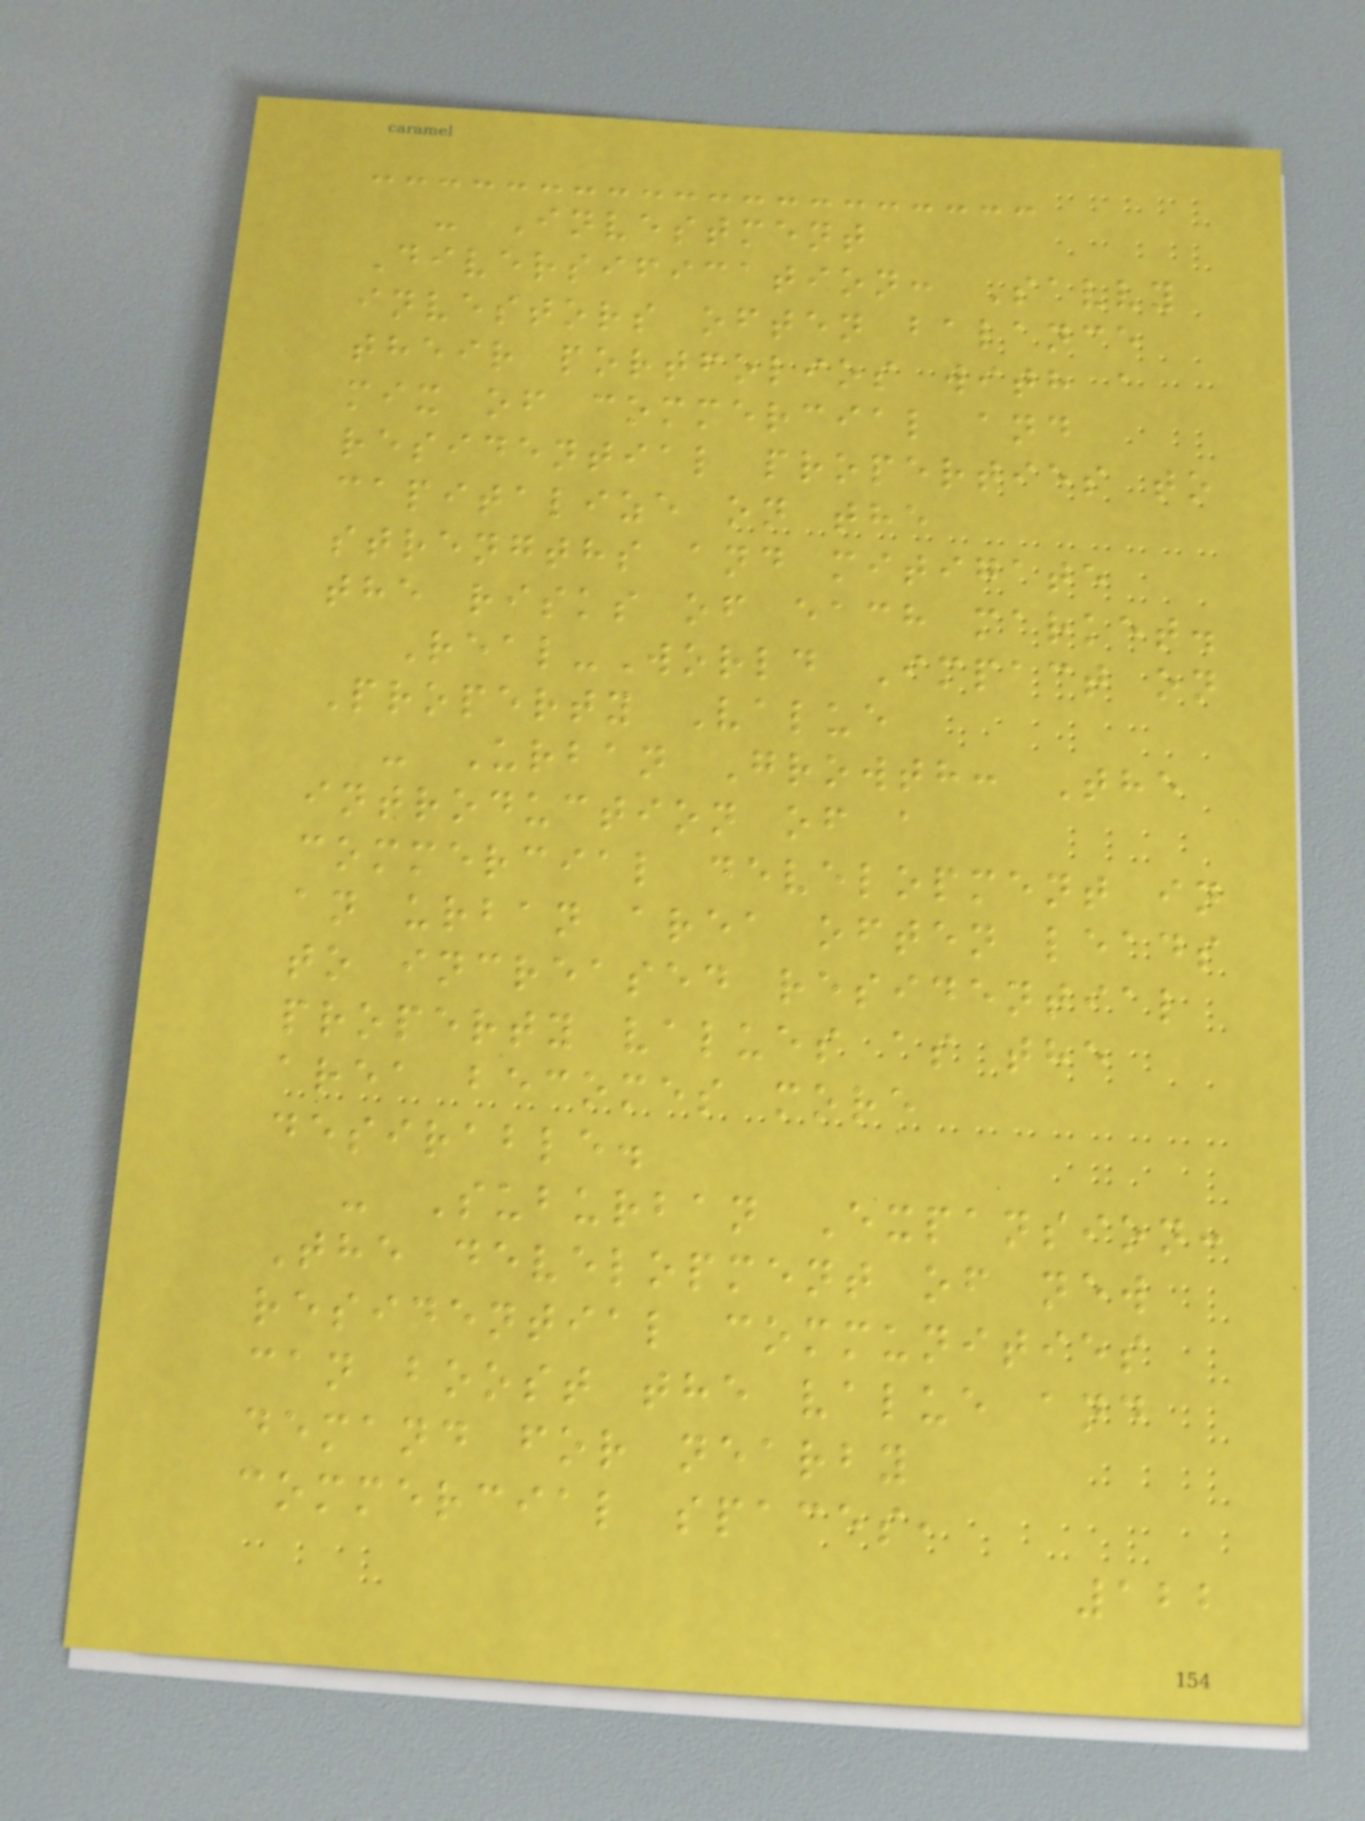- Investment
Diversification: Savvy
investors often balance
their portfolios with a
mix of commercial and
residential properties to
capitalize on the
strengths and mitigate
the risks of each market.
Real-World Impact on
Property Value
- Urban Growth: The
introduction of a
commercial development in
an urban area often leads
to increased residential
property values as the
area becomes more
desirable.
- Suburban Expansion:
The development of new
residential communities
can boost the value and
demand for nearby
commercial spaces,
122
